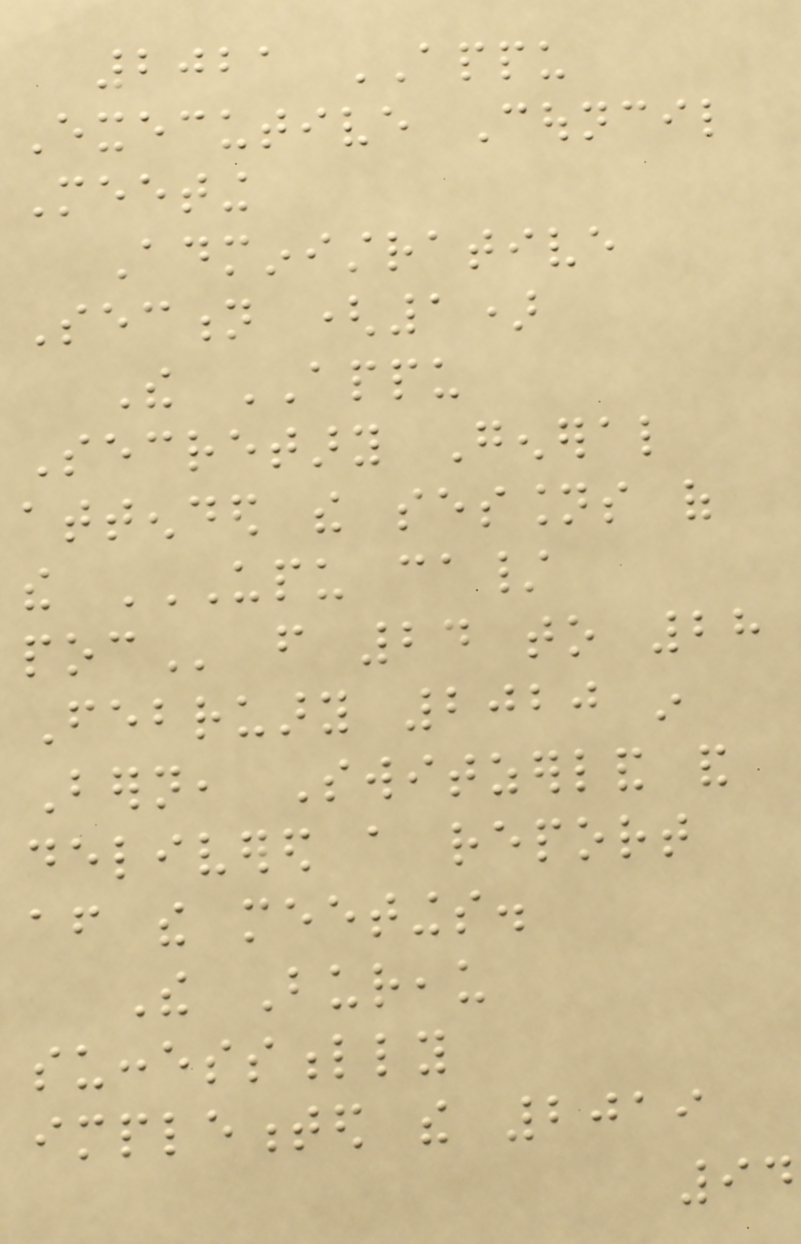2021 APPU
Executive Council
Meeting
Administrative
Section (1)
The APPU
Secretary General
attended the sessions of
the UPU CA/
POC from 24 to 28
February 2020 in
Bern, Switzerland and
delivered a report
after the meetings.
The Bureau
successfully
implemented the 2019
94
